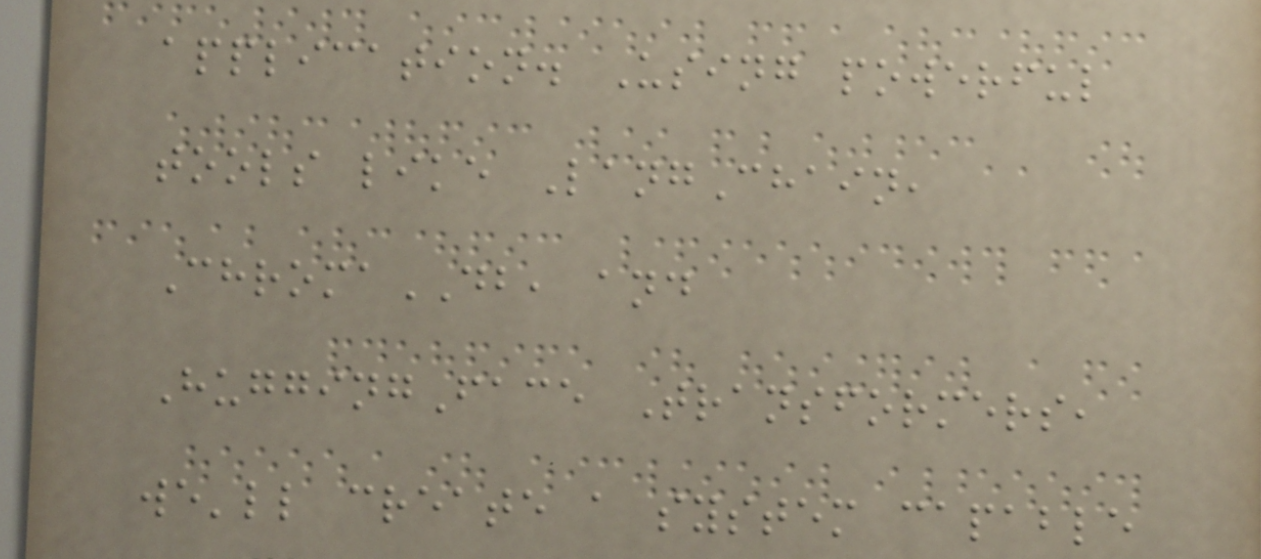application. Using powerful
tools like LangChain,
ChromaDB, and
HuggingFace Transformers,
we'll create a system capable
